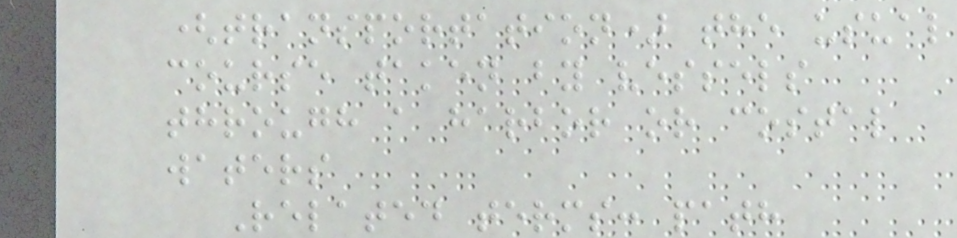(transportation) the usual
course taken by vessels
through a harbor or costal
waters
Related terms: path
